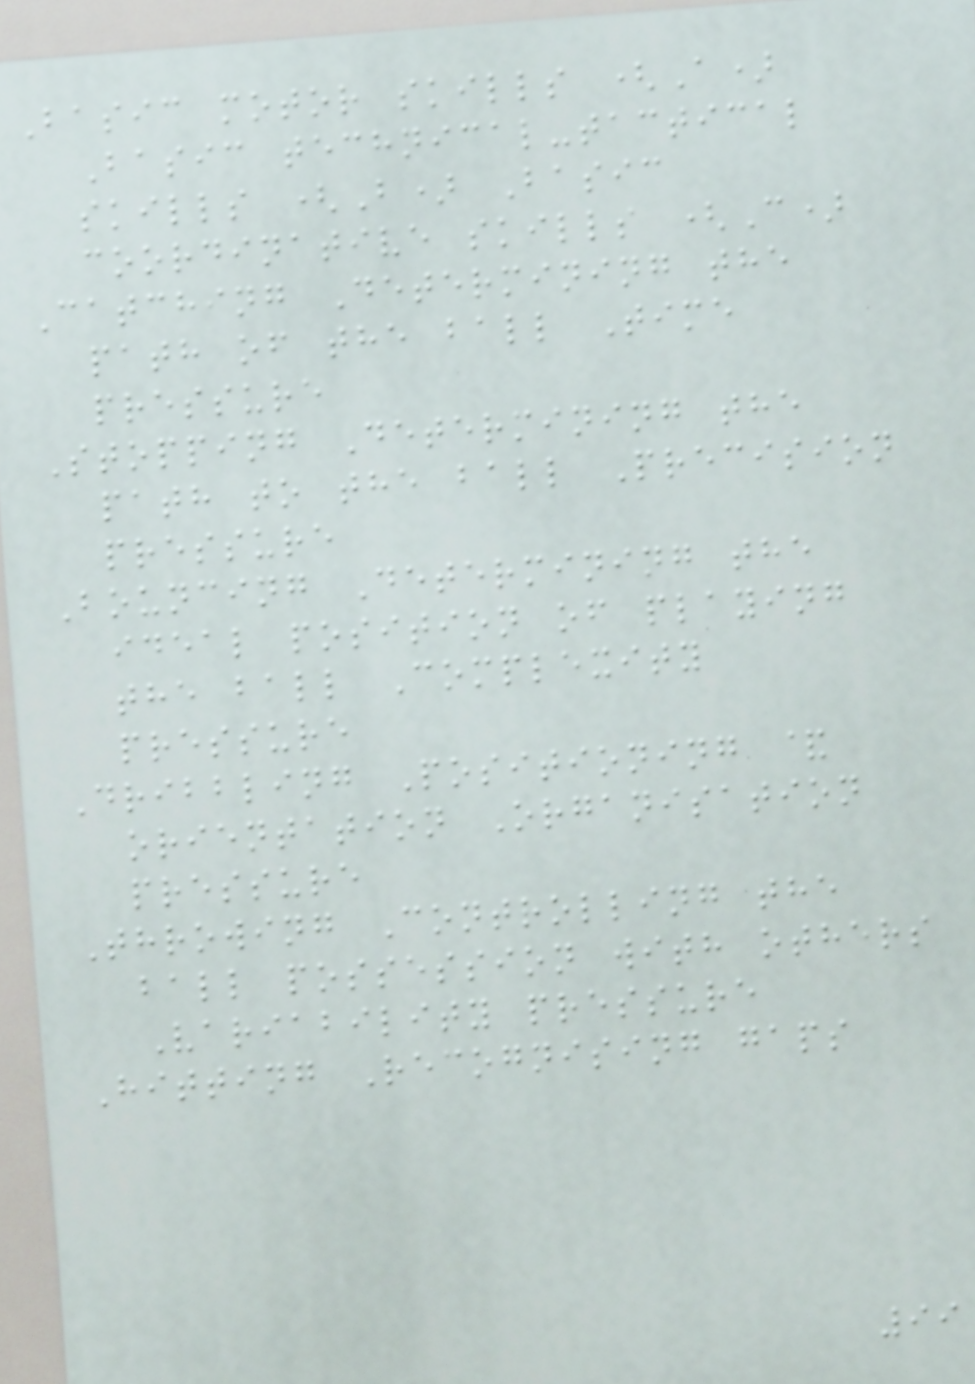Basic motor skills (A)
Basic technical-tactical
skills (B) Basic
coordinative skills (C)
Catching Determining the
path of the ball Time
pressure
Stopping Determining the
path to the ball Precision
pressure
Bouncing Determining the
ideal position of playing
the ball Complexity
pressure
Dribbling Positioning &
orientation Organisation
pressure
Throwing Controlling the
ball possession with others
Variability pressure
Hitting Recognising gaps
99
